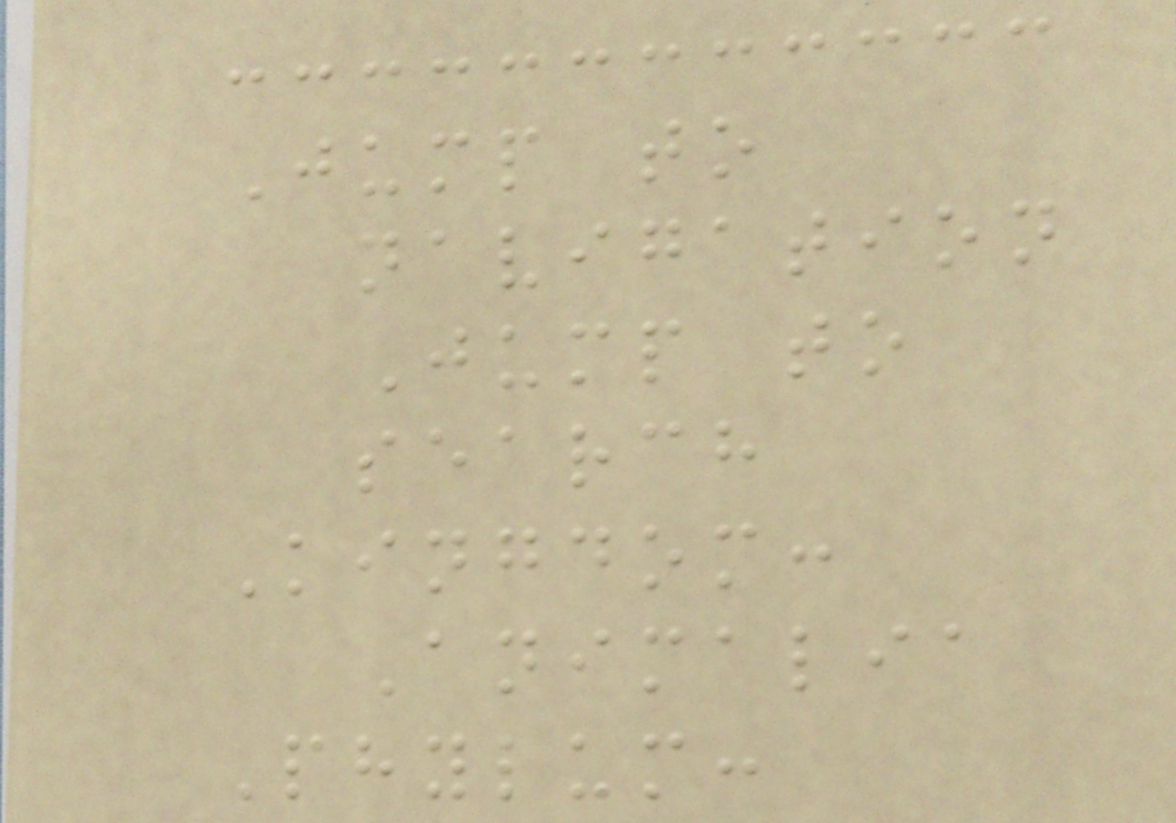Jump to
navigation
Jump to
search
Kingdom:
Animalia
Phylum:
